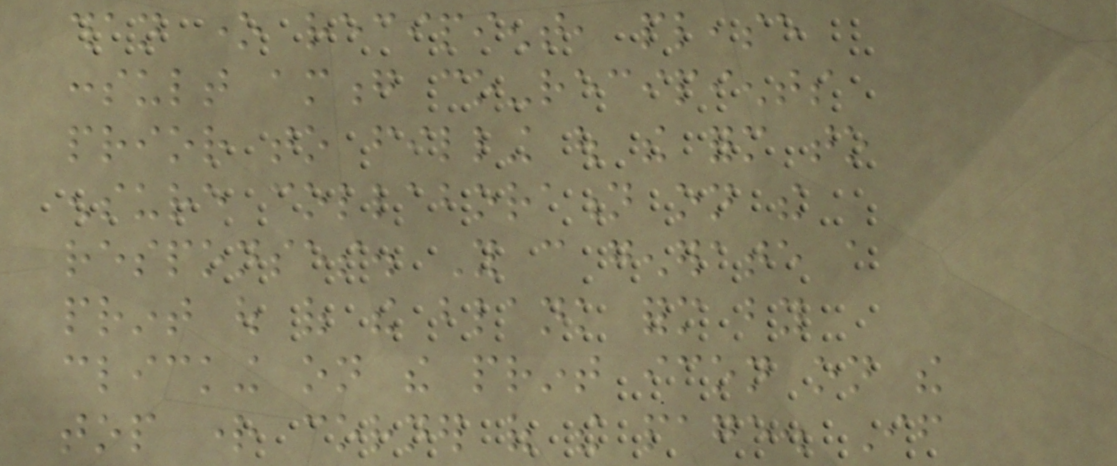than one recipient, please
consult among co-recipients
prior to filling out the form to
ensure collaboration on the
responses. You can generate a
print out of the blank form by
clicking on the print icon on the
top right corner of the page. If
